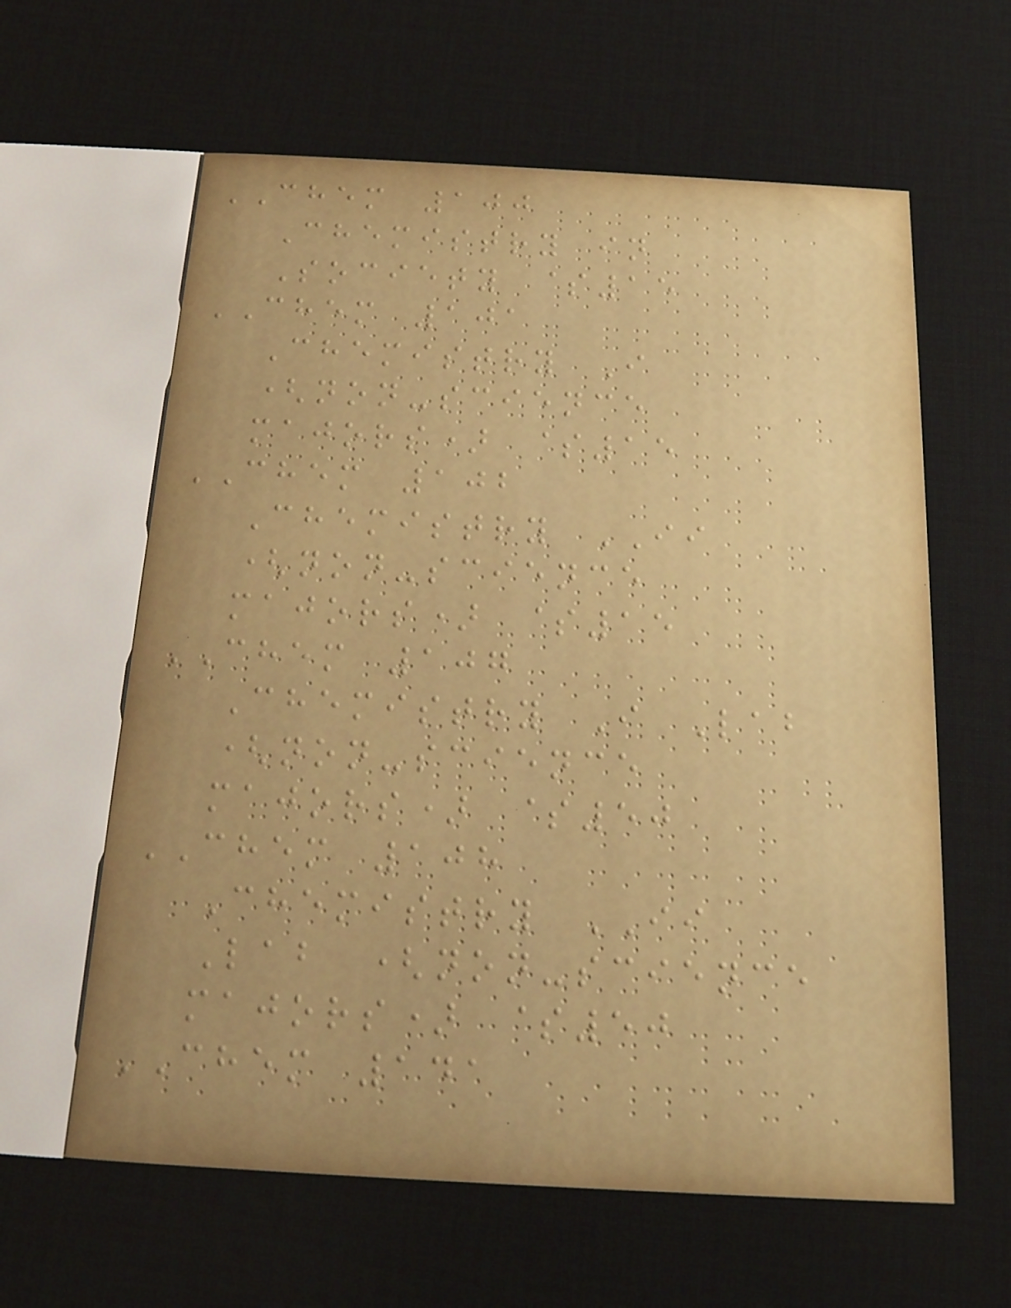CHEM 100
Chemistry in
Society $15
CHEM 101
Chemistry I
(non-science
majors) $15
CHEM 102
Chemistry II
(non-science
majors) $15
CHEM 107
Chemistry I Lab
(non-science
majors) $50
CHEM 108
Chemistry II
Lab (non-science
majors) $50
CHEM 141
